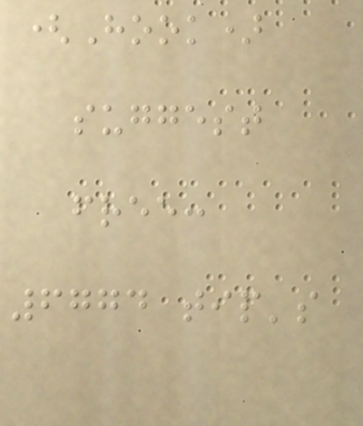(Hook)
suggest
free:
6774 tip's
